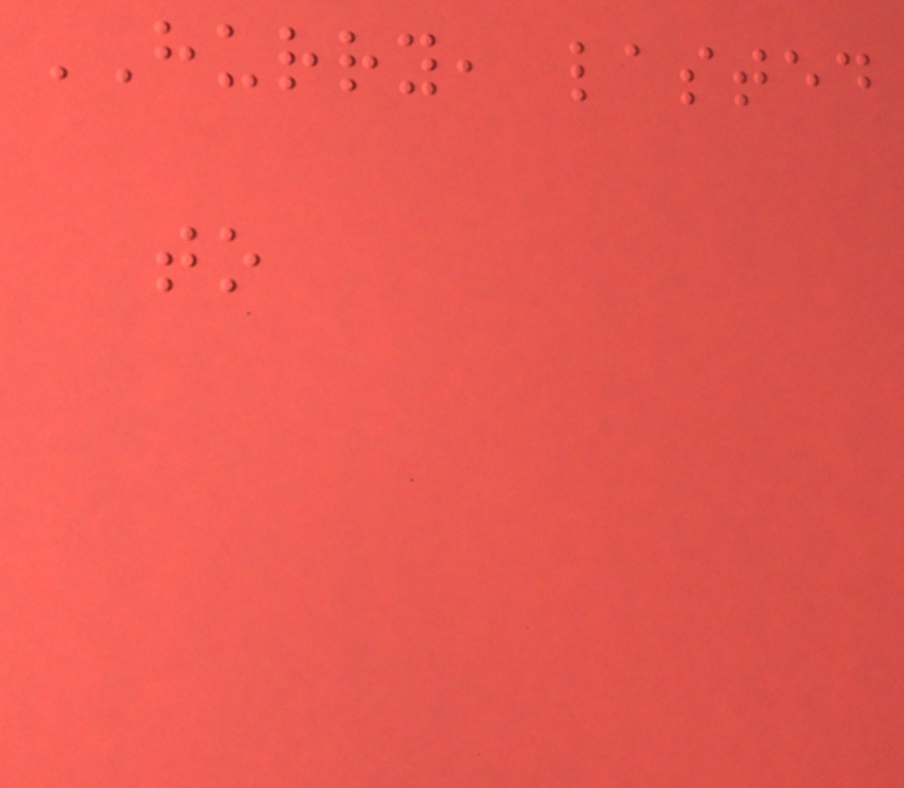HURRY, lasted
to
